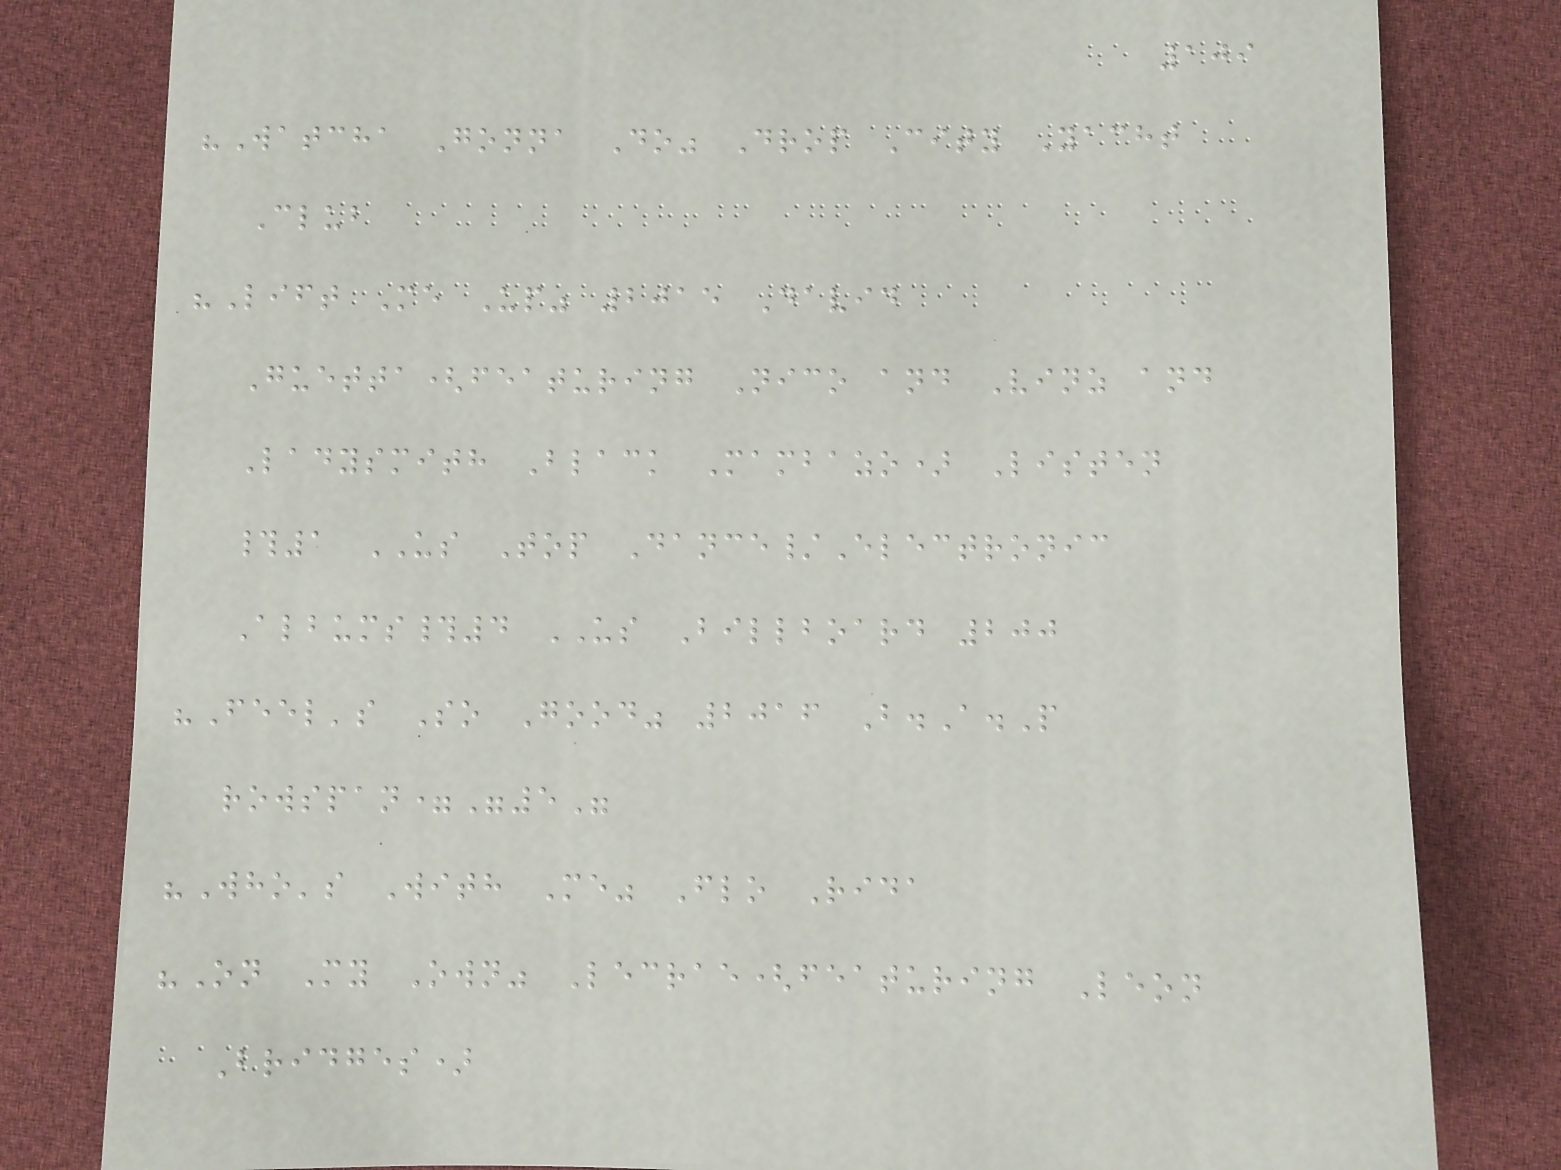109
"Watcha Gonna Do" Drop City Yacht
Club
"Lift Me Up" 2015 David
Guetta(featuring Nico and Vinz and
Ladysmith Black Mambazo) Listen
#1 US Top Dance/Electronic
Albums#4 US Billboard 200
"Feel's So Good" 2016 B.A.P
rowspan="5"
"Who's With Me" Flo Rida
"On My Own" Lecrae(featuring Leon
Bridges)
